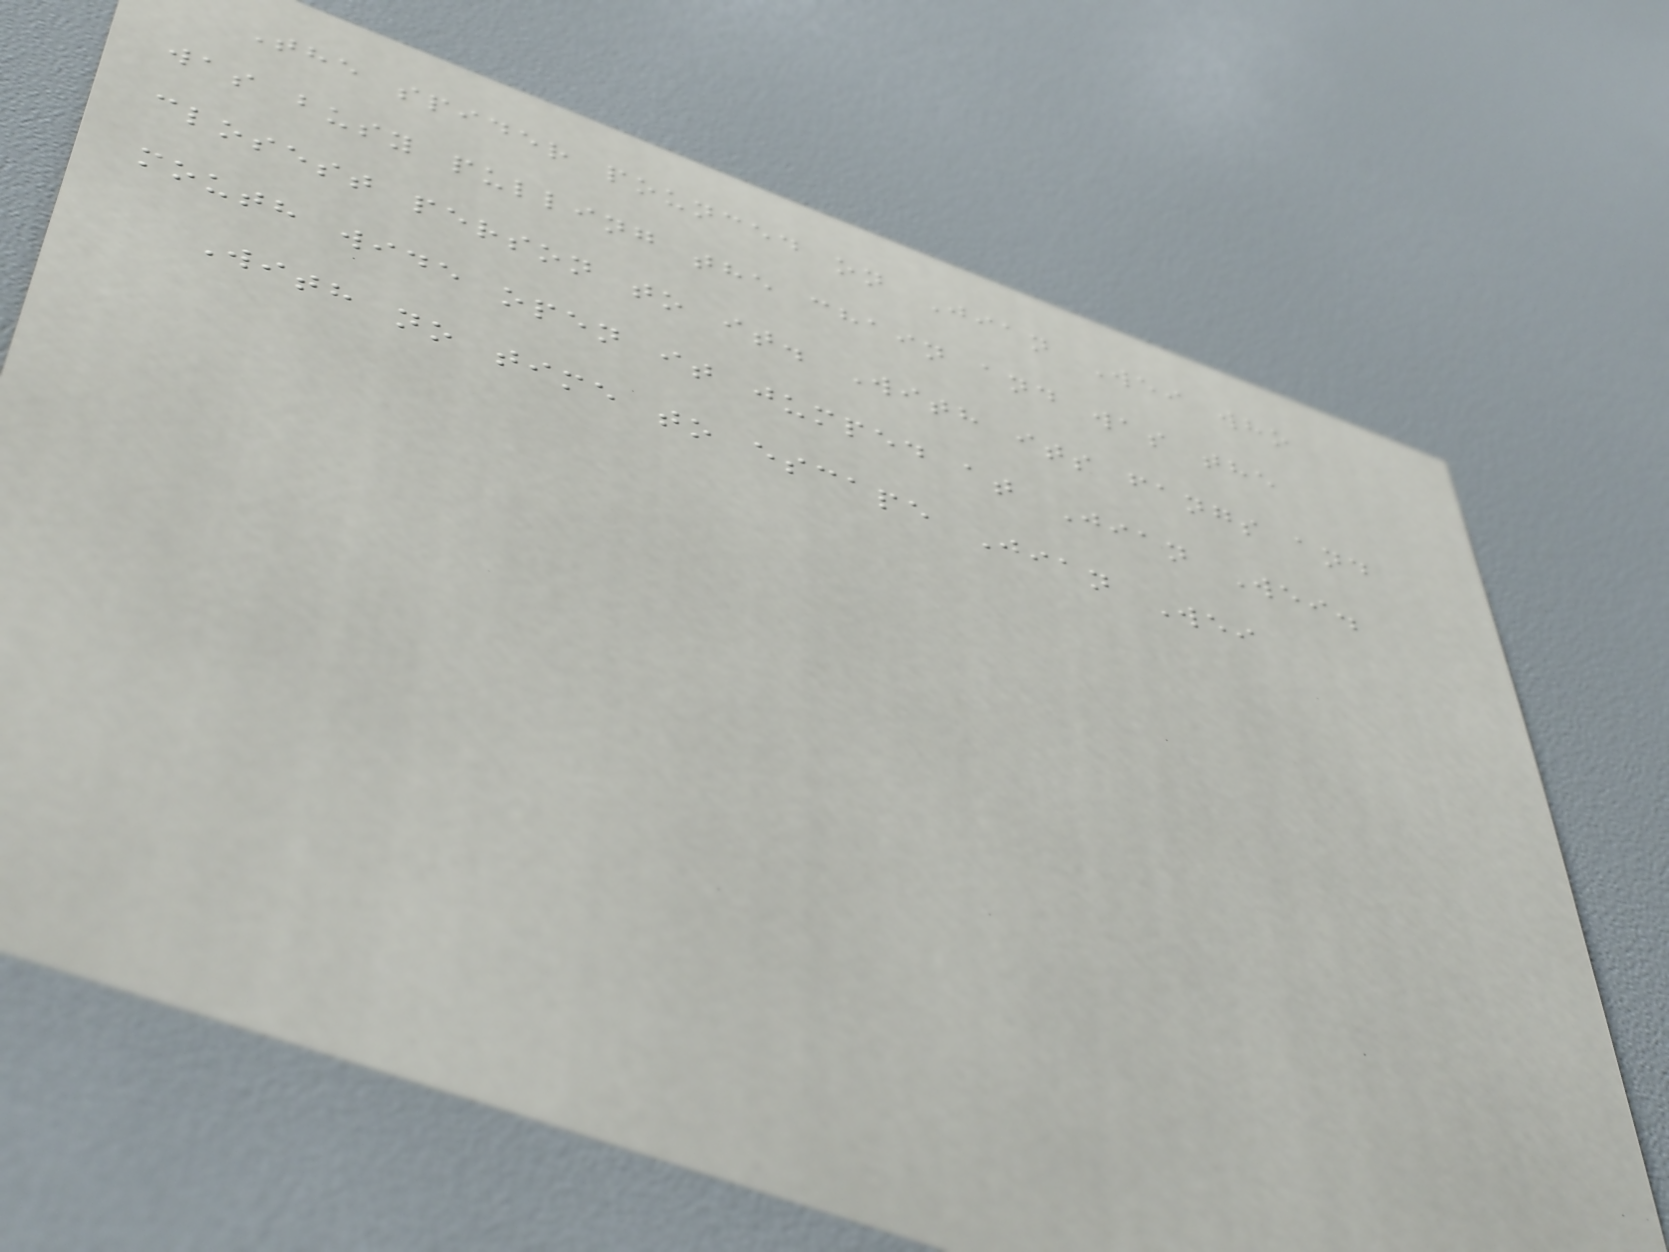The spider pounced on Jian Wei who
was busy pulling the chain and was the
closest person to it. With its fangs and
mouth wide open it jumped at Jian Wei.
With no time to escape Jian Wei
